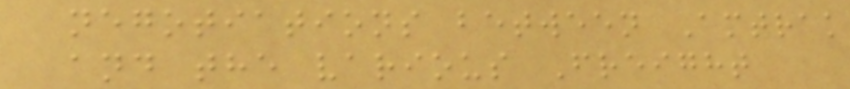negotiations between Amtrak
and the various Freight
